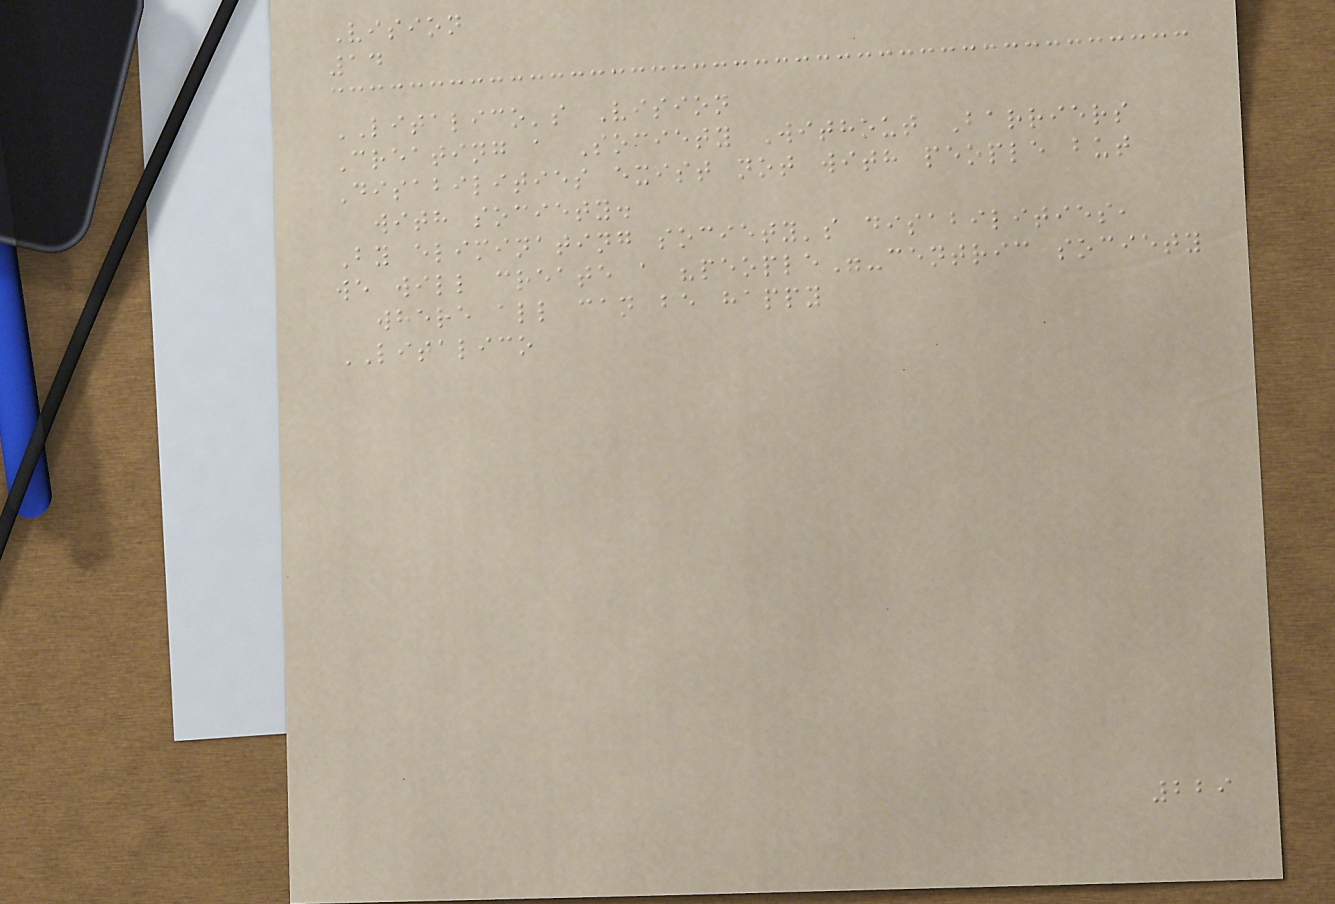Vision
14
LITALICO's Vision
Creating a Society Without Barriers
Disabilities exist not with people but
with society.
By eliminating society's disabilities,
we will create a "people"-centric society
where all can be happy
LITALICO
229
